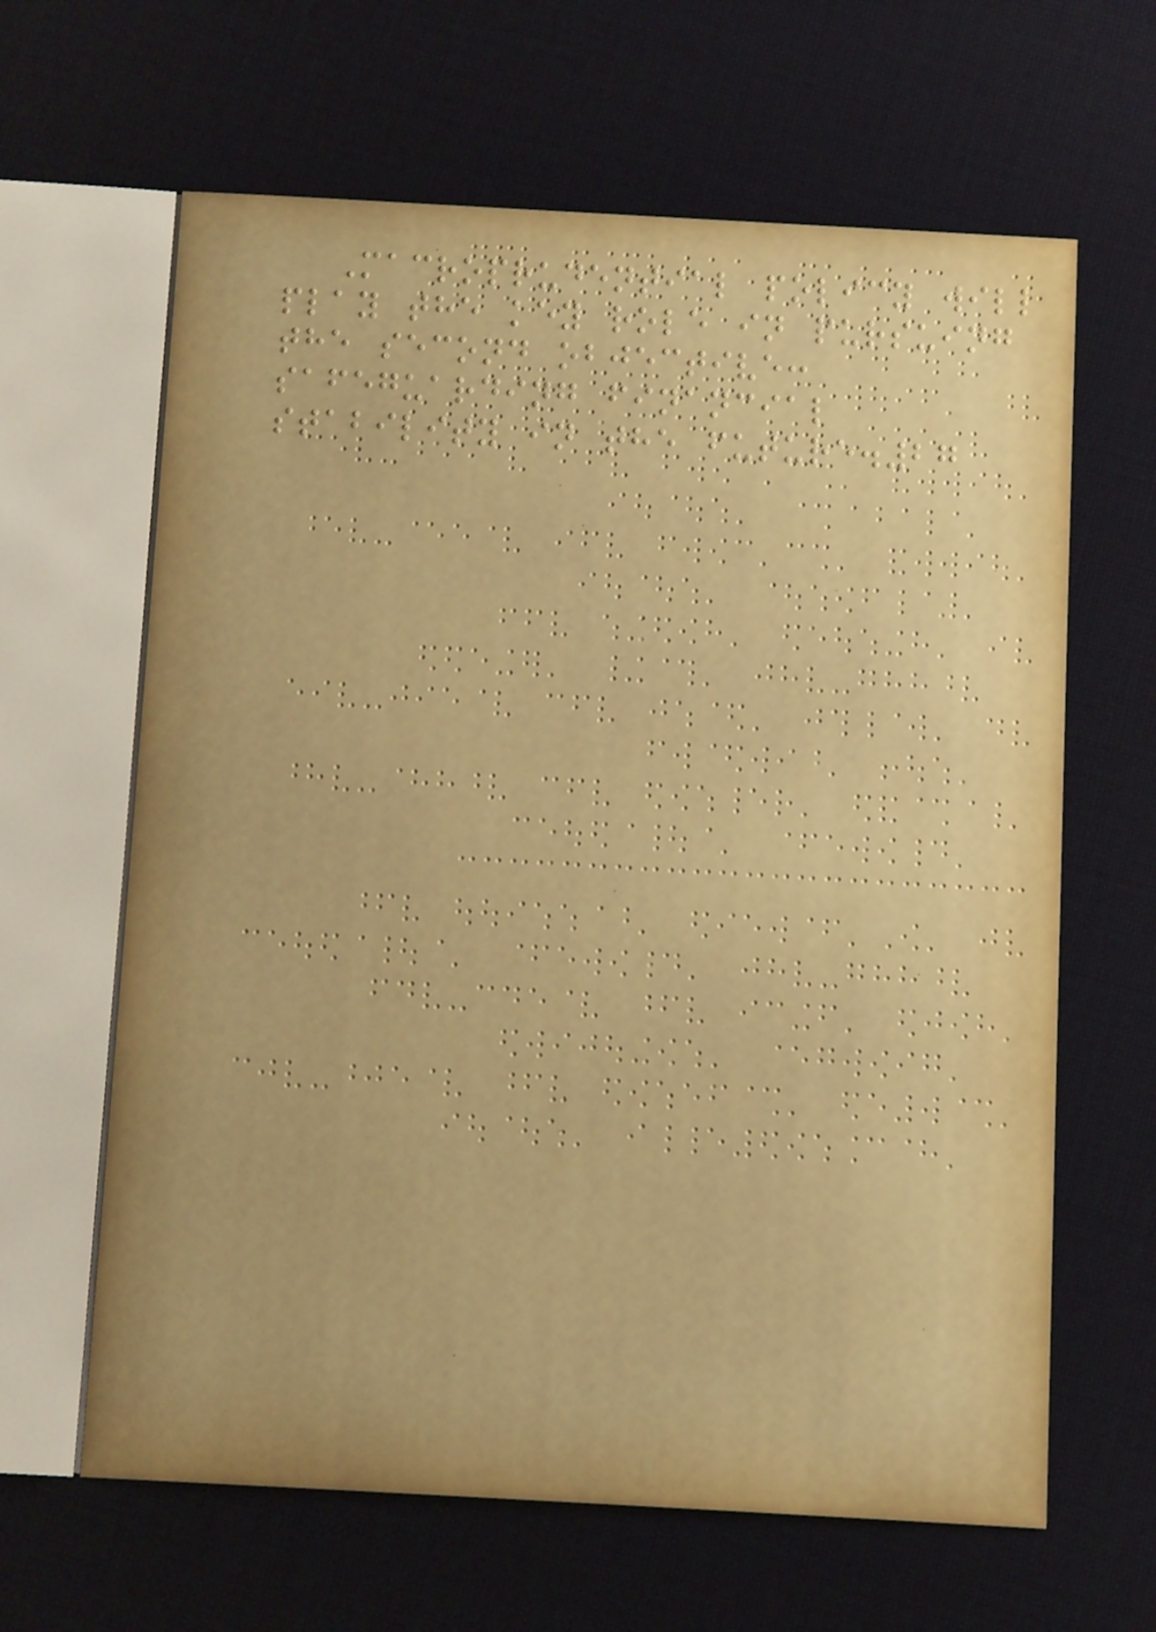Macroprudential policy will
play the key role in pursuing
the second objective:
safeguarding financial
stability in the future.27
